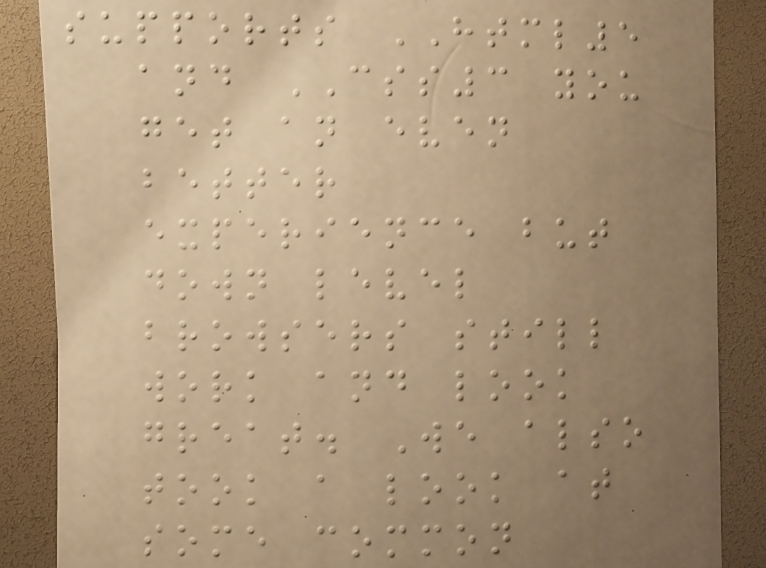supports HTML5
and CSS3 you
get an even
better
experience but
down level
browsers still
work and look
great. We also
took a look at
some common
